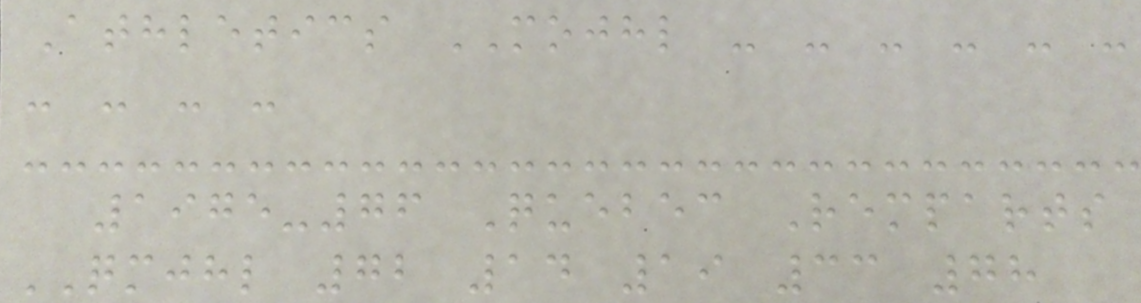Athletics MOJHL - - - - - -
- - - -
1975-76 Quebec Remparts
QMJHL 72 14 19 33 78
